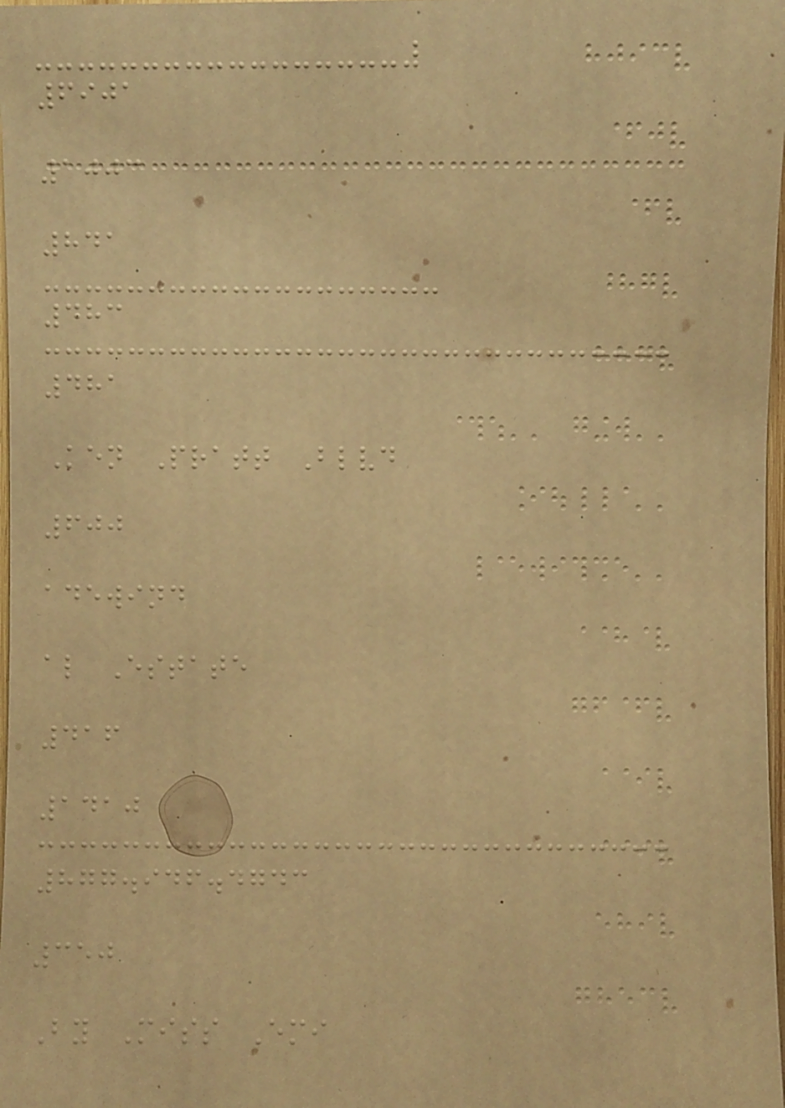6901
1003
841
483
481
Ken Pratt Blvd
600
adewind
al Estate
416
1410
877.946.4743
350
By Miss Emi
